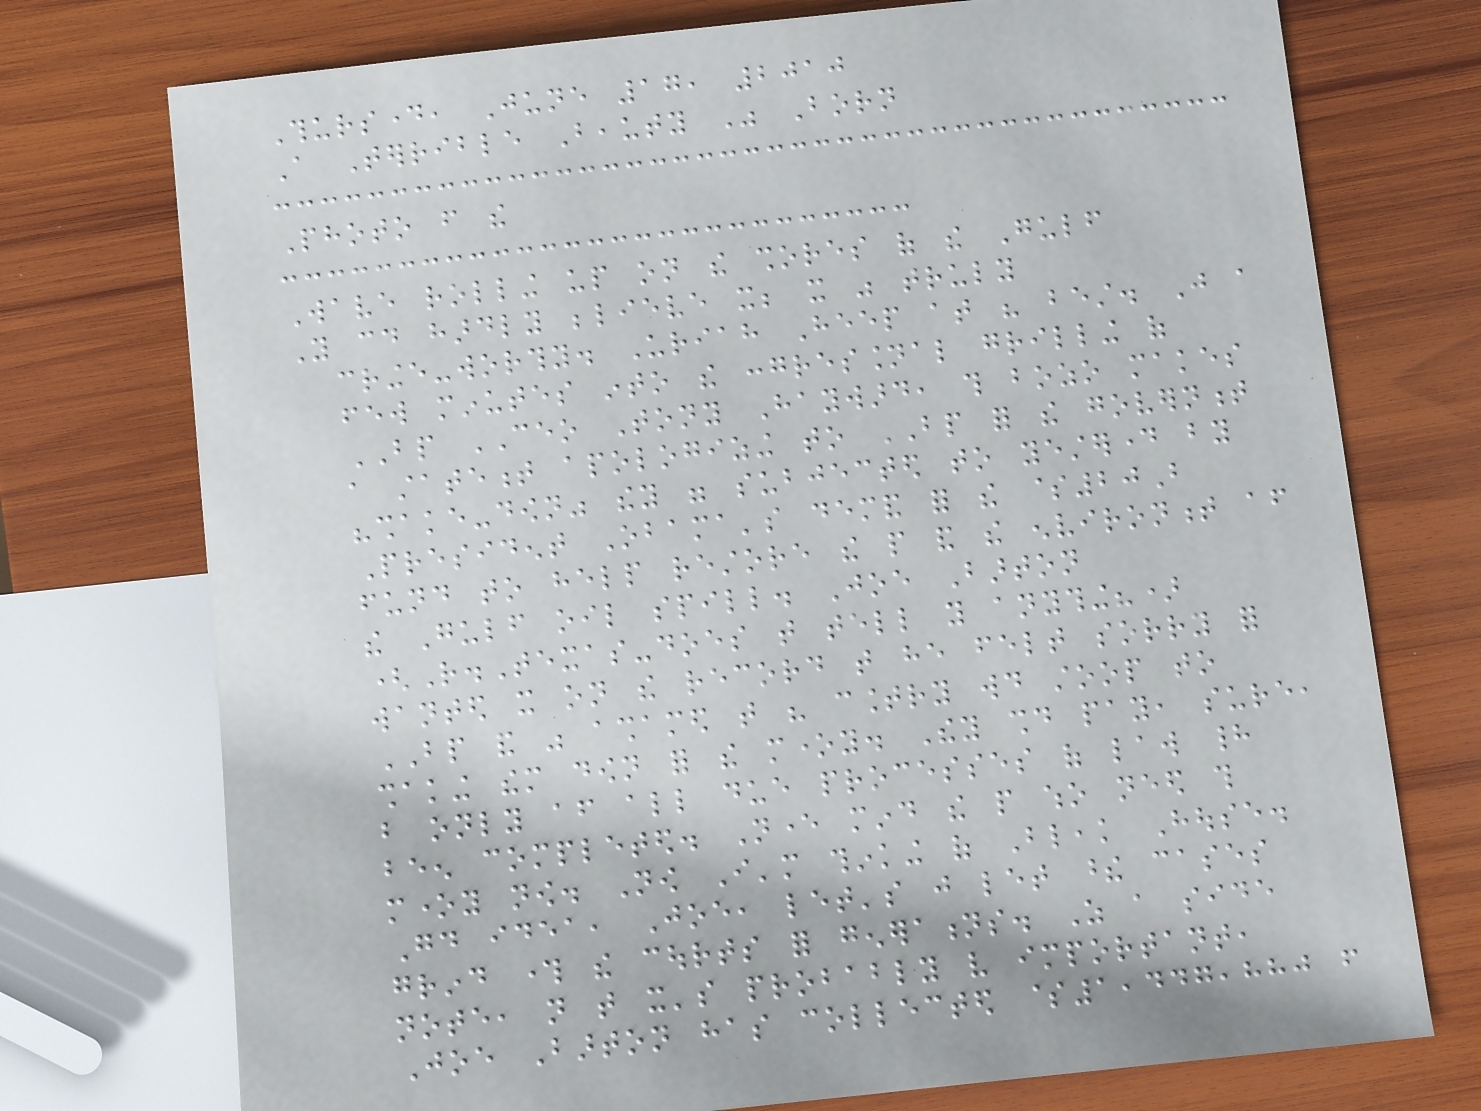Thursday, June 17, 2010
A Terrible Beauty Was Born
Photo from the
Wave rolling up on the shores of the Gulf
You could hardly believe it; it was truly
cringe-worthy. Uriah Heep at his best. Just a
few minutes into the congressional grilling of
BP CEO Tony Hayward, this bozo makes
a statement apologizing to BP for the government
"shake-down" they were subjected to yesterday by
President Obama's demand for the $20B
fund to help restore the people and the environment after
the Gulf oil spill. Joe Barton
(R.Texas-does that tell you anything?)
wanted it on the record that he felt sorry for
BP and was ashamed that his country would stoop to
shaking them down for the money. They should pay, sure,
but only after all due processes of law had
been completed. Never mind the people who need this
money now. Now I'm thinking of Bleak House.
Good idea, Joe, let's just let these cases
grind through the courts for generations. As a side
note, not that it's probably very important,
Joe Barton has collected $1,447,880 from
